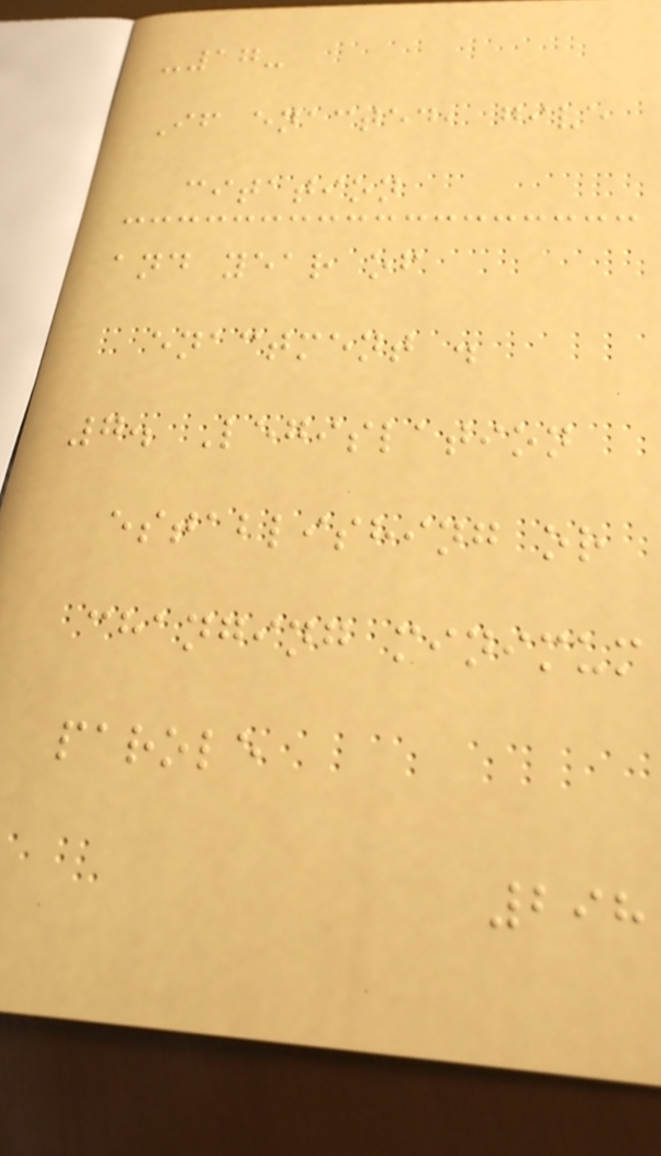-17-
If enacted, give
citation
and year of
enactment .
7. Legislation
establishing or
changing minimum
parole
298
